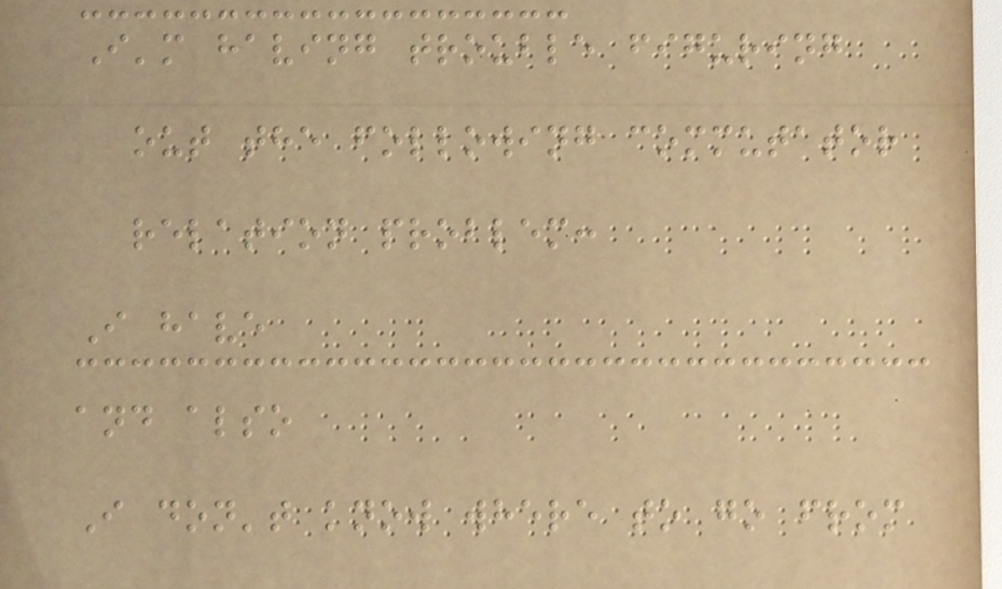I'm having trouble figuring
out the following commutator
relation problem:
I have
and also
I don't know where to go from
